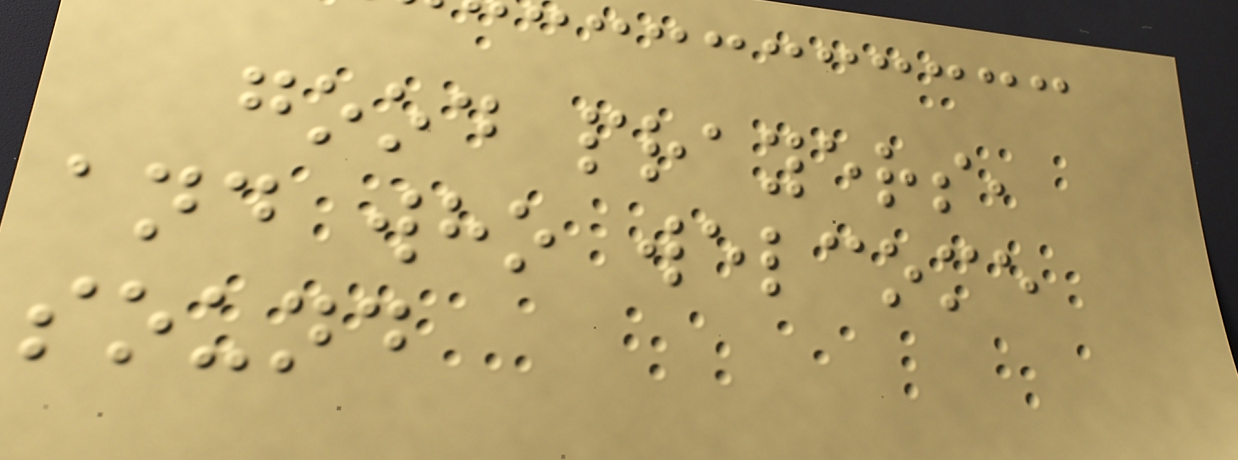good prayers,
and who welcome
sound
